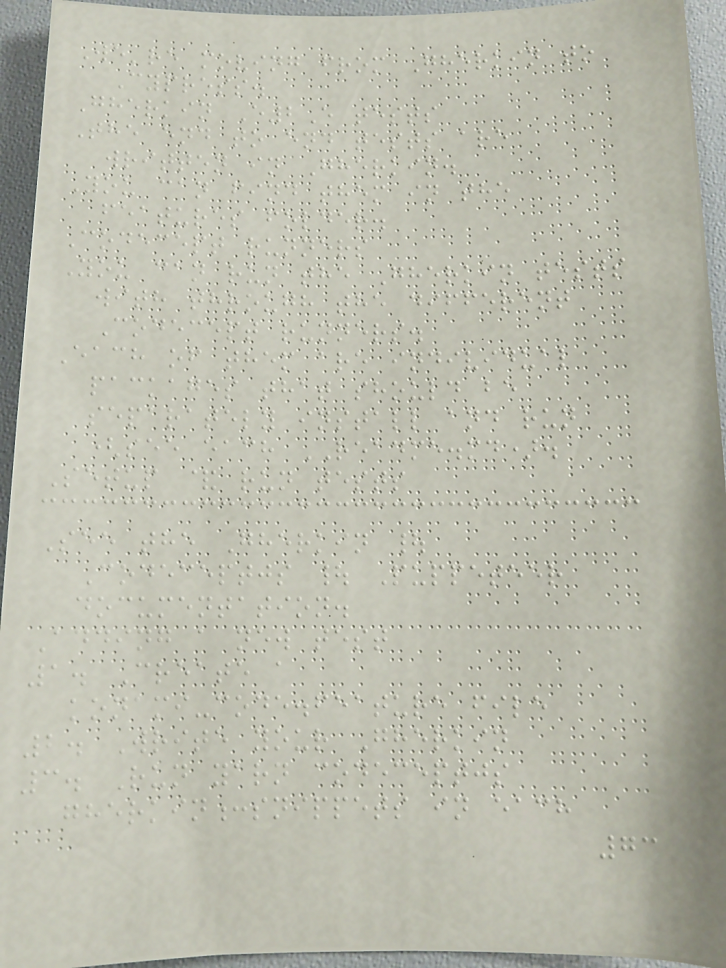We're moving from Gherkin to
Cypress.
Gherkin E2E tests
The end to end tests are
written in Gherkin.
You can find them in the
features folder.
Codecept runners
You can run the Gherkin tests
with through the different
Codecept runners.
Each of them are individual
packages that should be
separately install and run
(see each README.md).
Setup & run tests
See the Gherkin |
Codeceptjs | Puppeteer
documentation.
Adding a new test
1. Create a
konami-code.feature file
2. Write your Gherkin
3. Run yarn codeceptjs
gherkin:snippets in each
73
